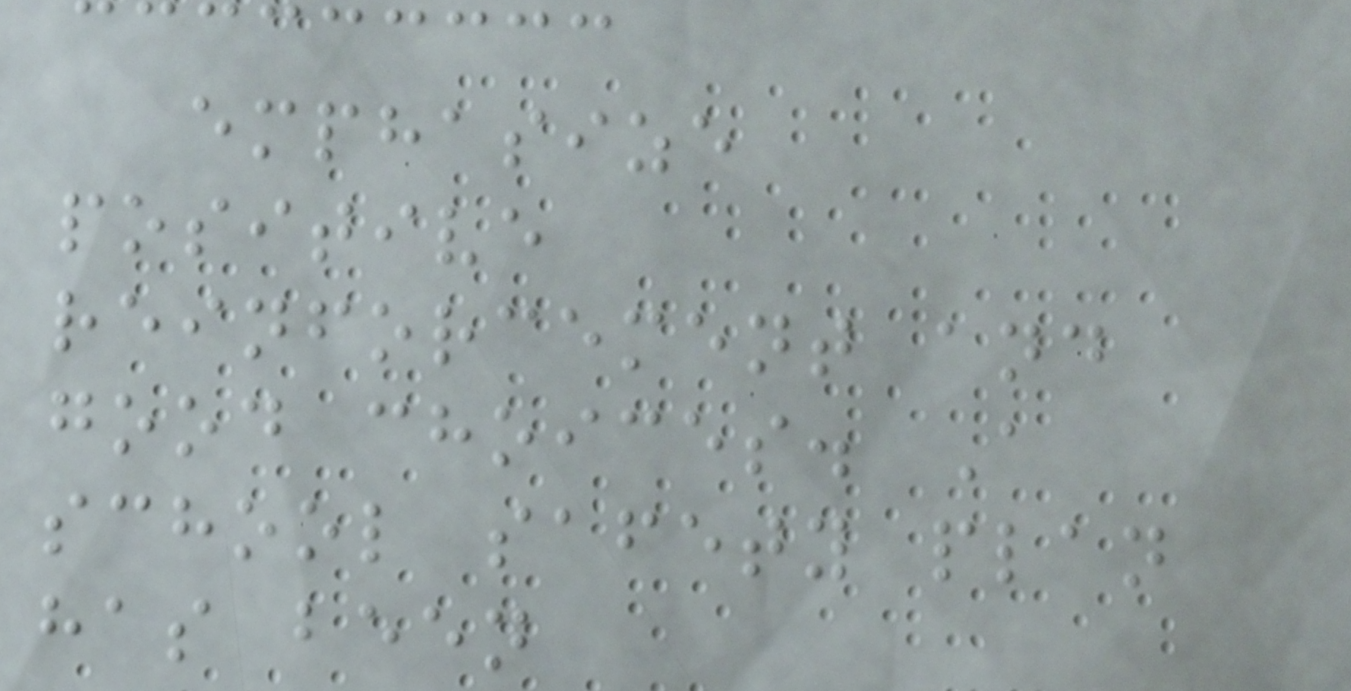emphasize
positive
reinforcement and
good choices. A
school safety plan
has been
